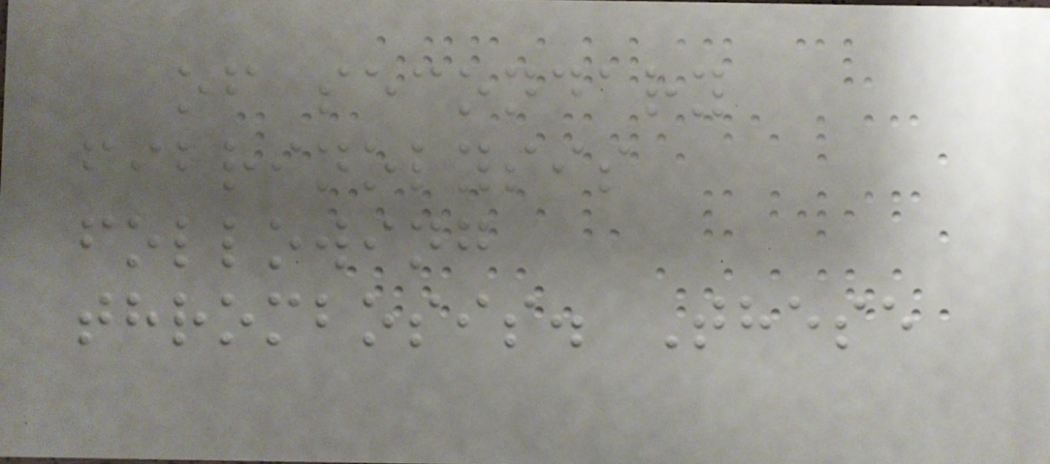of secondary
fibrinolysis
following
thrombosis. These
